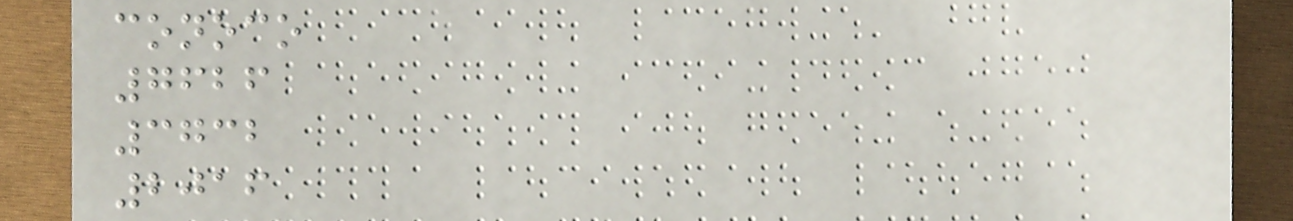conoco
7626
3732
2016
